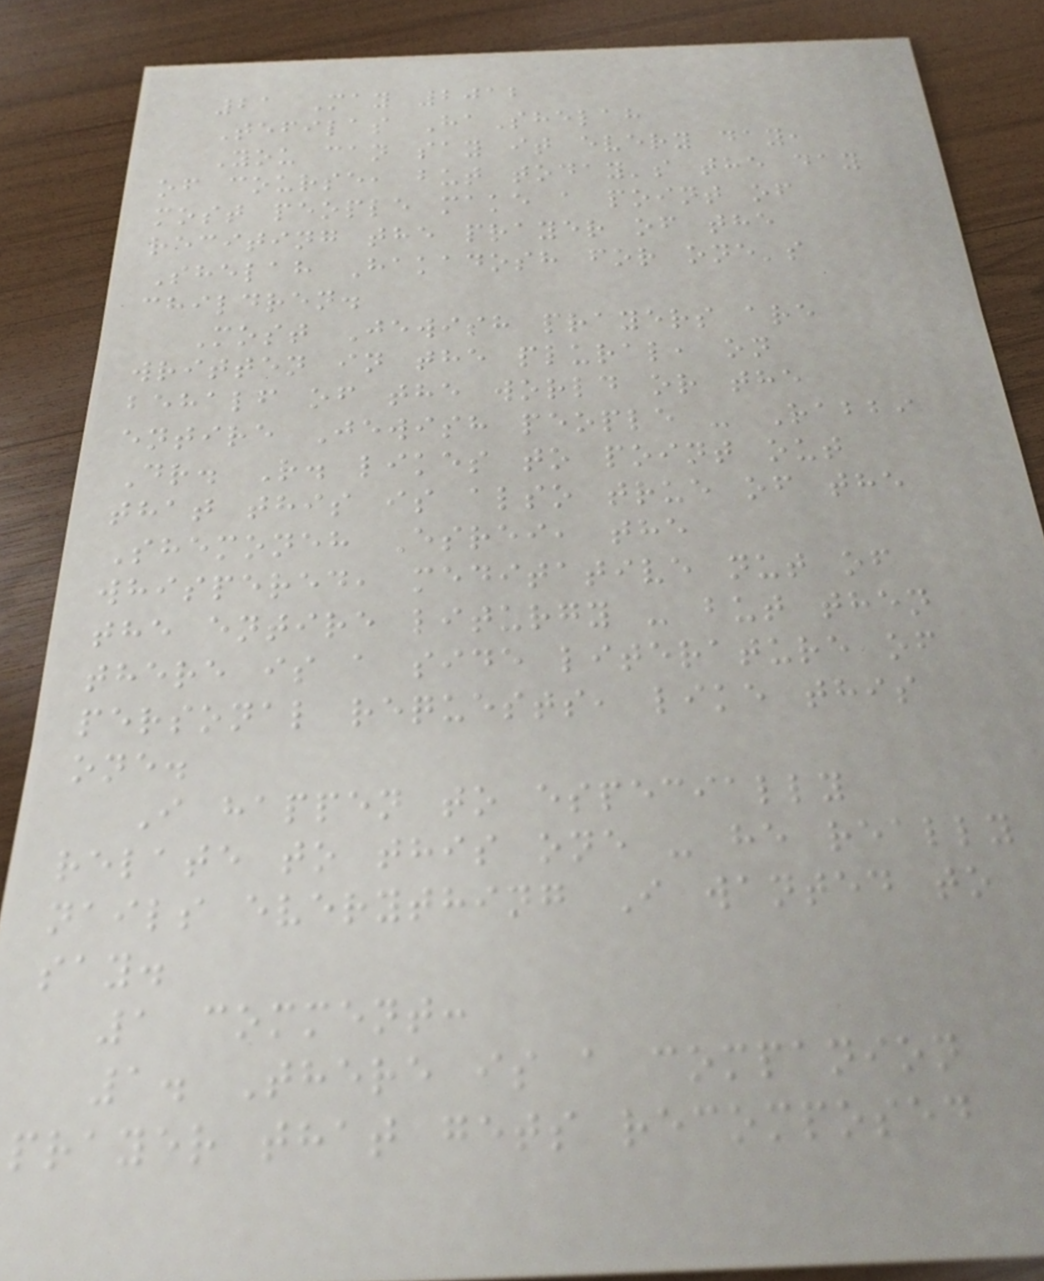21 May 2012
Tefilas HaShelah
You can say it every day,
of course, but today's the day
most people make a point of
reciting the prayer of the
Shelah Hakadosh for one's
children.
Most Jewish prayers are
written in the plural, on
behalf of the world or the
entire Jewish people - Rabbi
Dr. R. likes to point out
that this is also true of the
Shemoneh Esrei, the
whispered, meditative nut of
the entire liturgy - but then
there is a side literature of
personal requests, like this
one.
I happen to especially
relate to this one - he really
nails everything I wanted to
say.
1 comment:
1. There is a companion
prayer that gets recomposed
